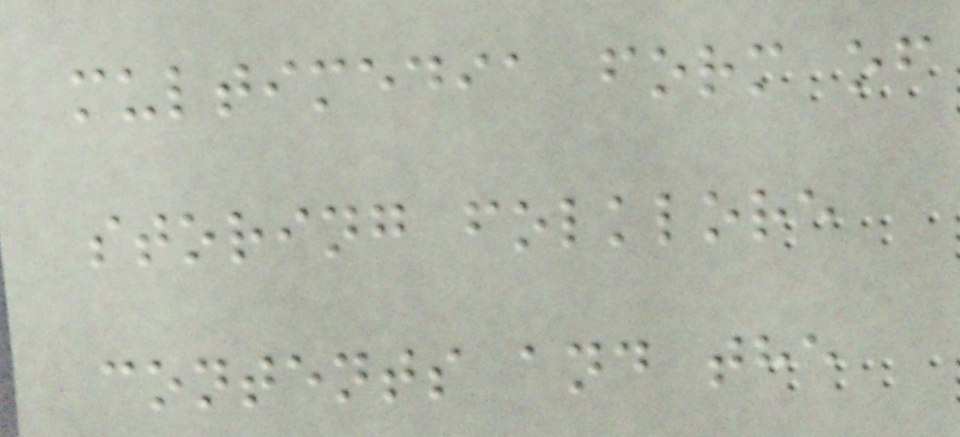multimedia form of
storing folklore
contents and the
